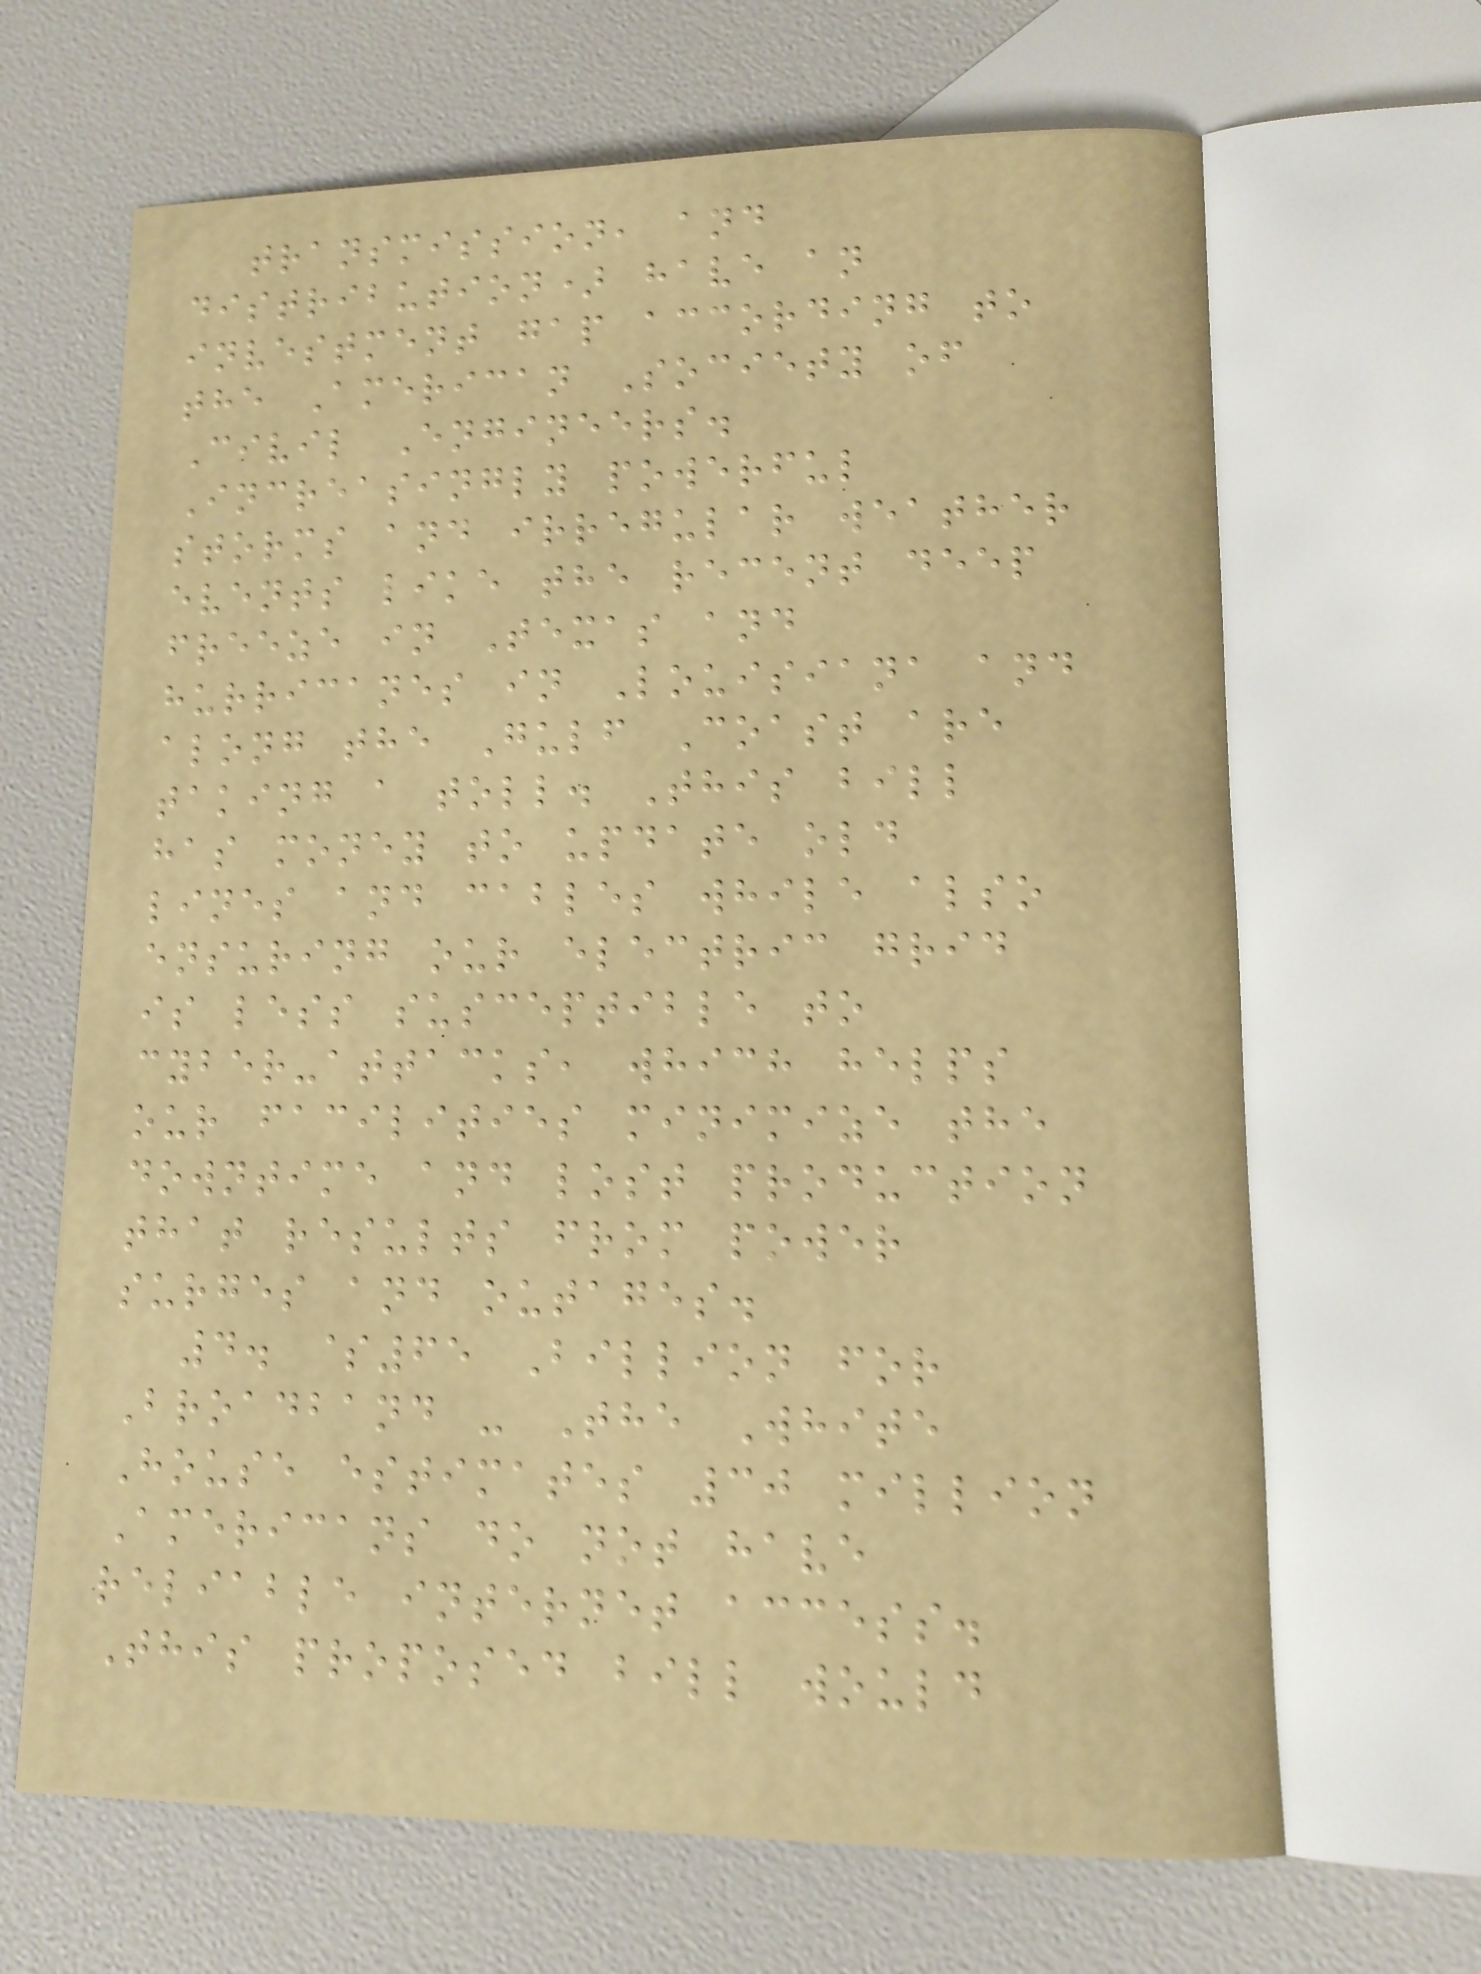transmission, and
distribution) have an
investment gap according to
the American Society of
Civil Engineers.
Increasingly powerful
storms and irregular weather
events like the recent deep
freeze in Texas and
hurricanes in Louisiana and
along the Gulf Coast are
taking a toll. This bill
has money to update old
lines and cables while also
ensuring our electric grid
is less susceptible to
cyber-attacks, which helps
our facilities minimize the
downtime and lost production
that results from power
surges and outages.
4. $65 Billion for
Broadband - The White
House estimates 30 million
Americans do not have
reliable internet access.
This proposed bill would
